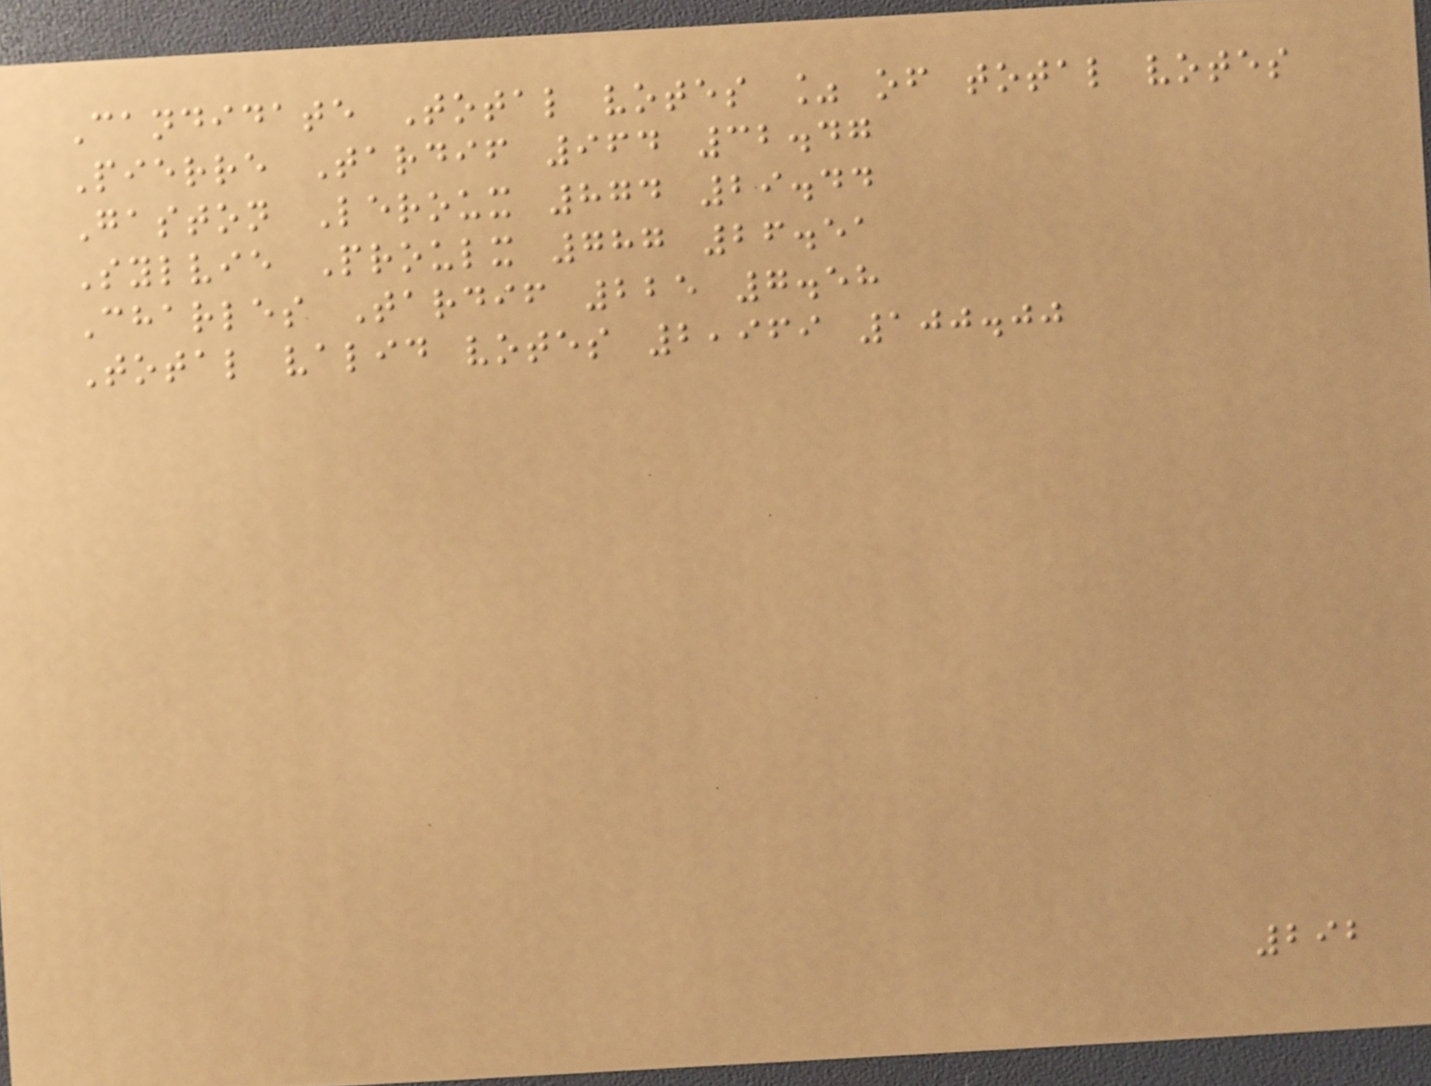Candidate Total votes % of total votes
Pierre Tardif 964 32.47
Gaston Leroux 874 29.44
Sylvie Proulx 787 26.51
Charles Tardif 225 7.58
Total valid votes 2,969 100.00
292
